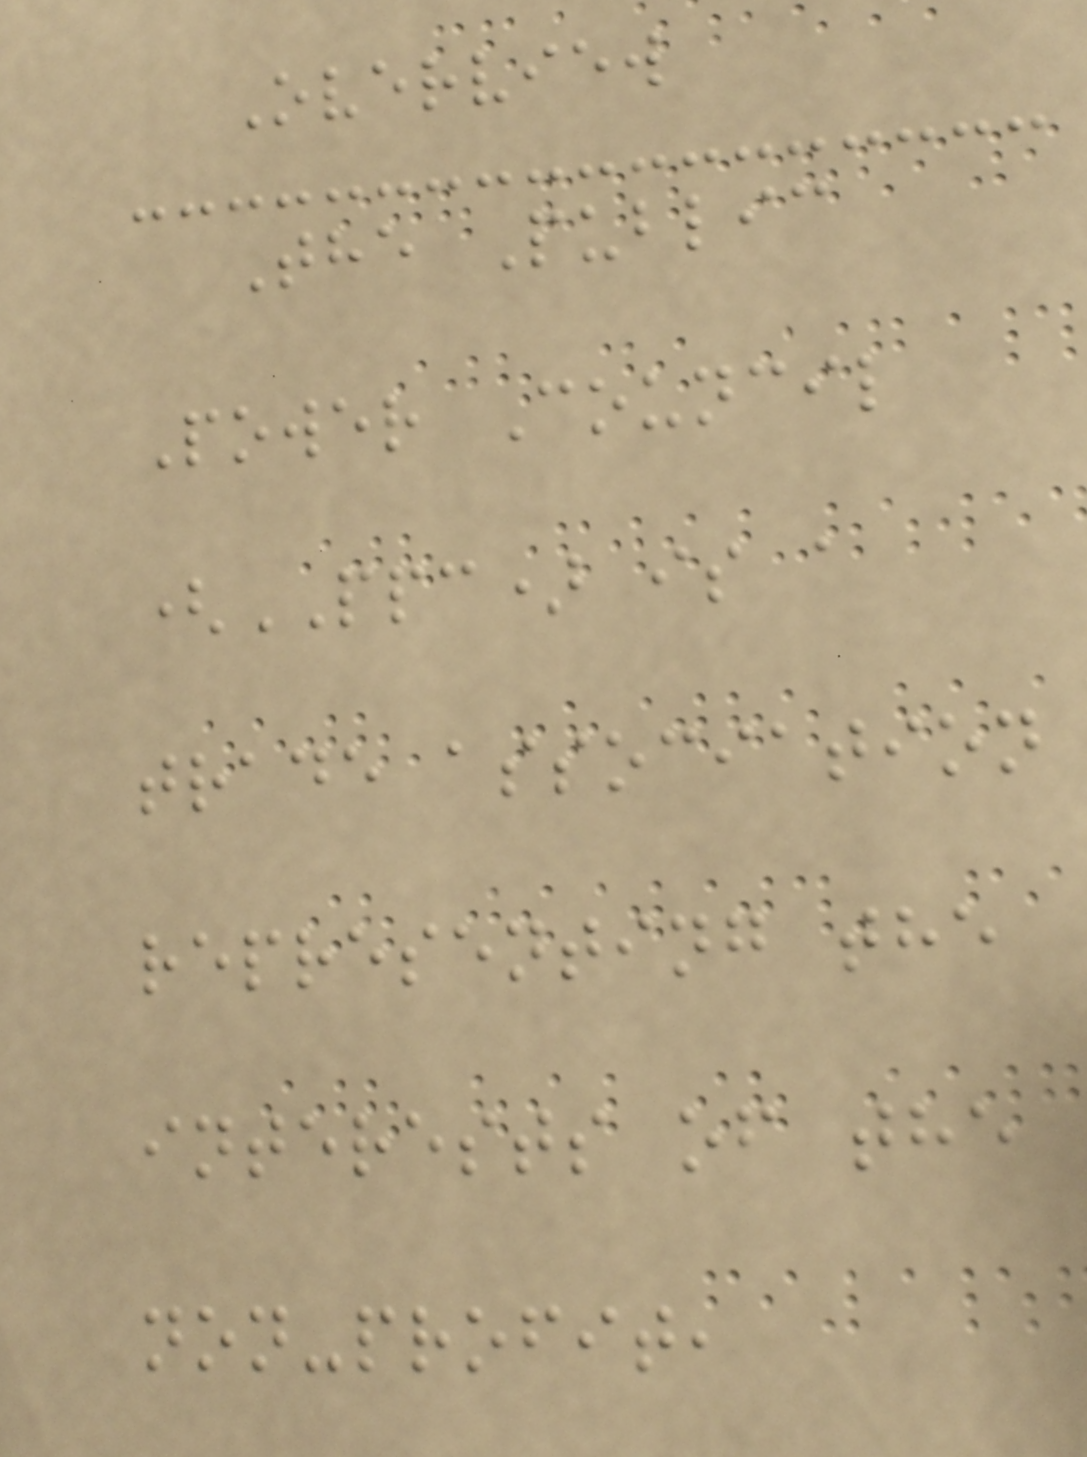Overview
The Public
Power Council
(PPC) is a
trade association
representing the
interests of the
non-profit,
